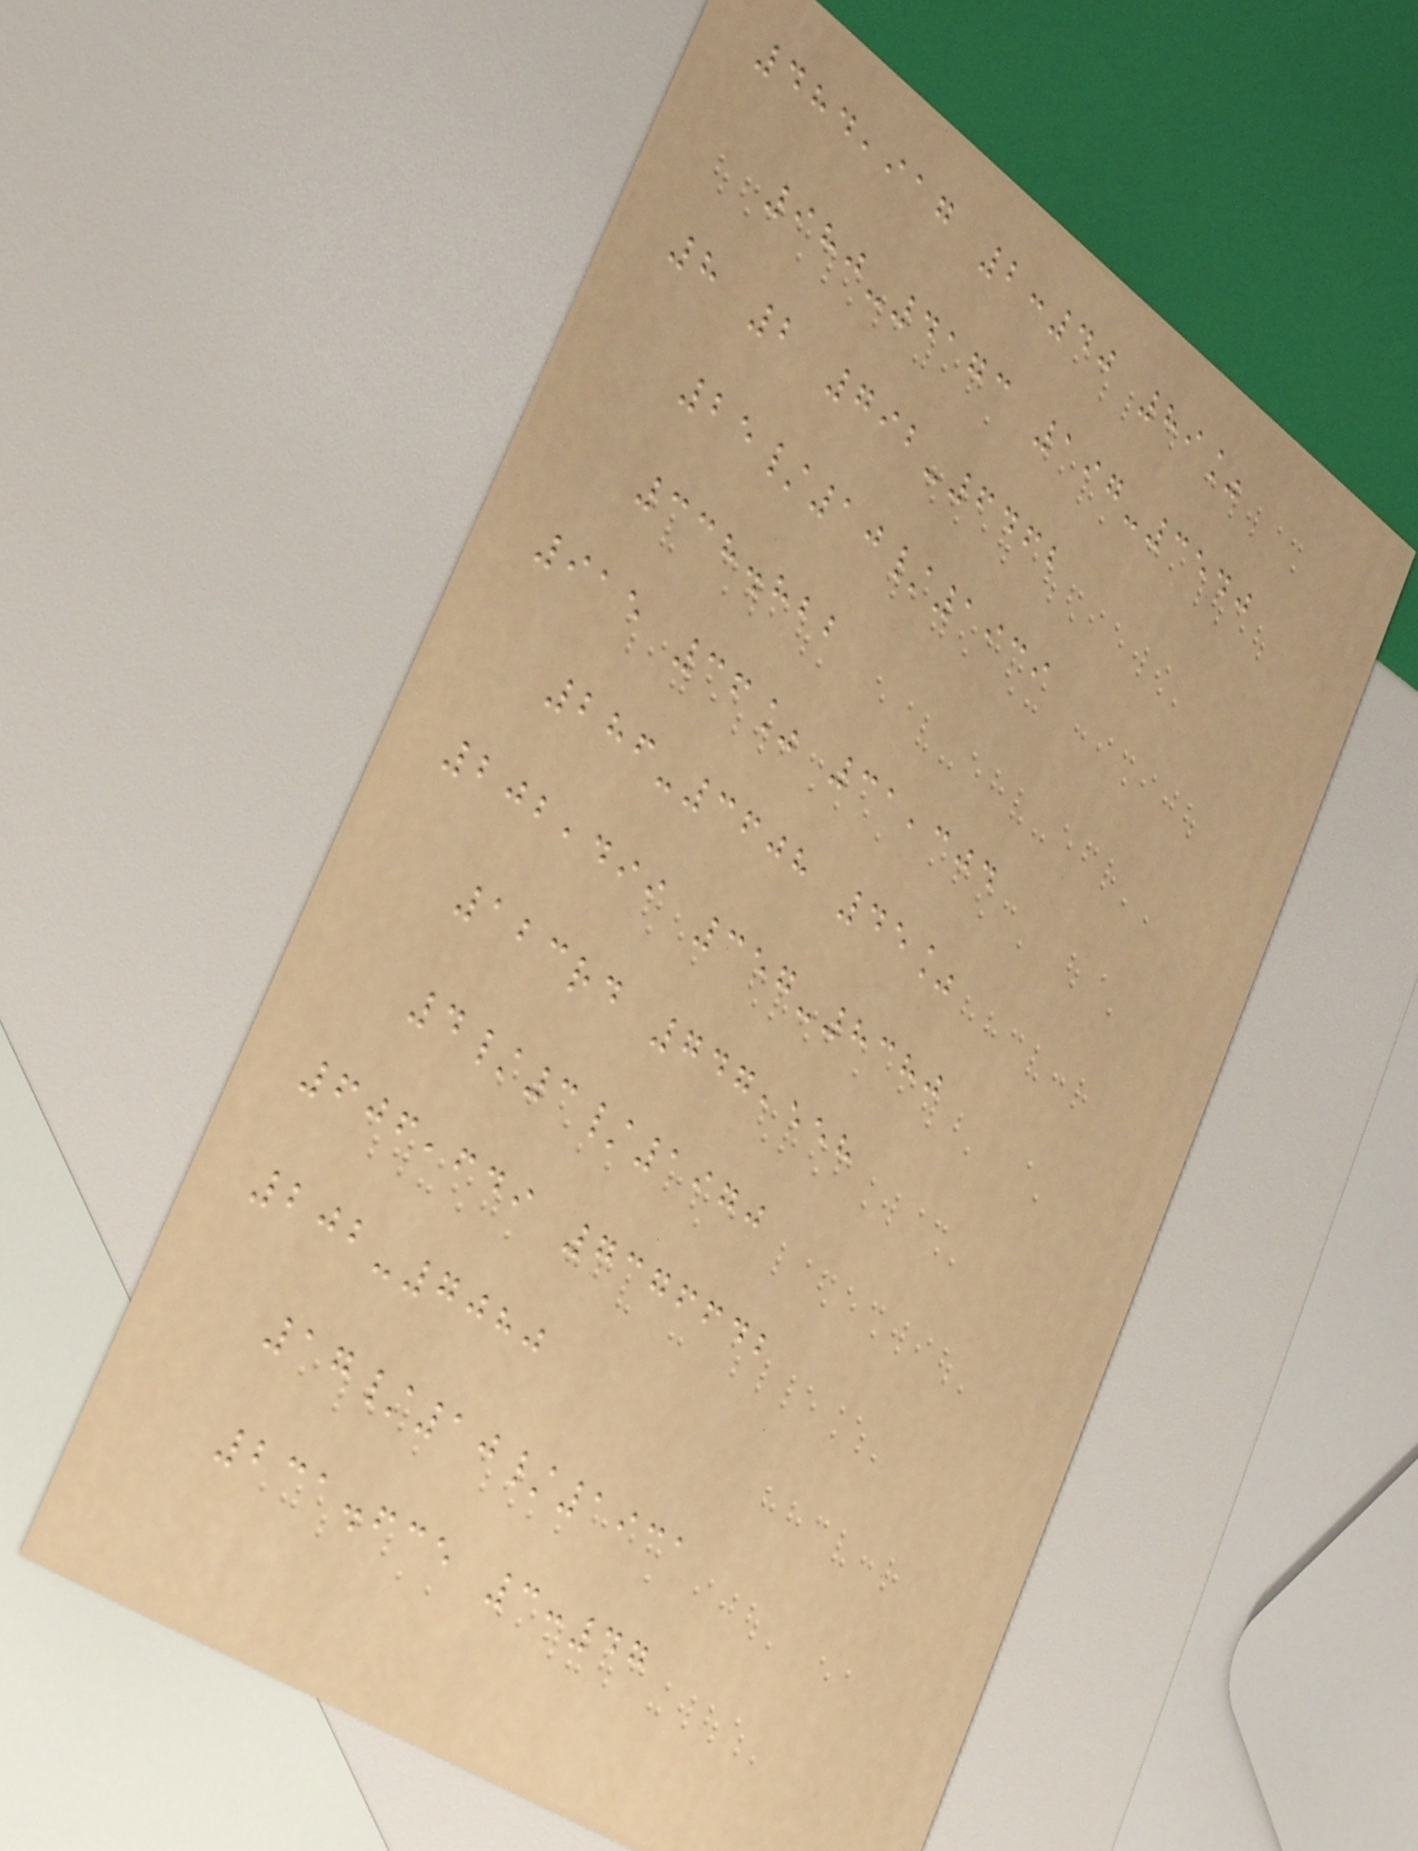484,917 2:40 89%
980-4173 197-3540
8 2 792-6462
25/10/1939
338.822
915 36% 31,304
286-3608 45%
202,499 357-8380
123rd 747,558
4/3/1970
606,649 7376642
202-7080
17/10/1931
231.635 3:47
